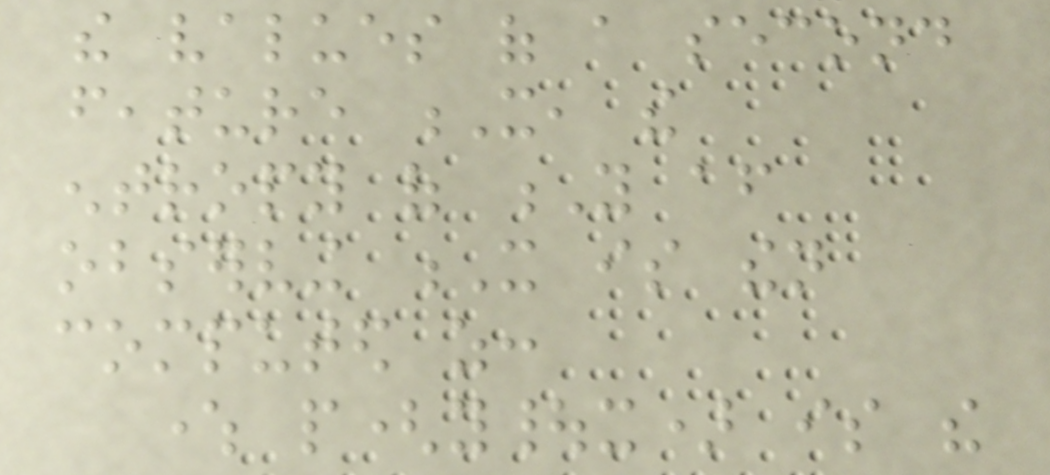the values of a second
feature X, the
entropy of Y after
observing X is then
computed as:
where p(y|x) is the
